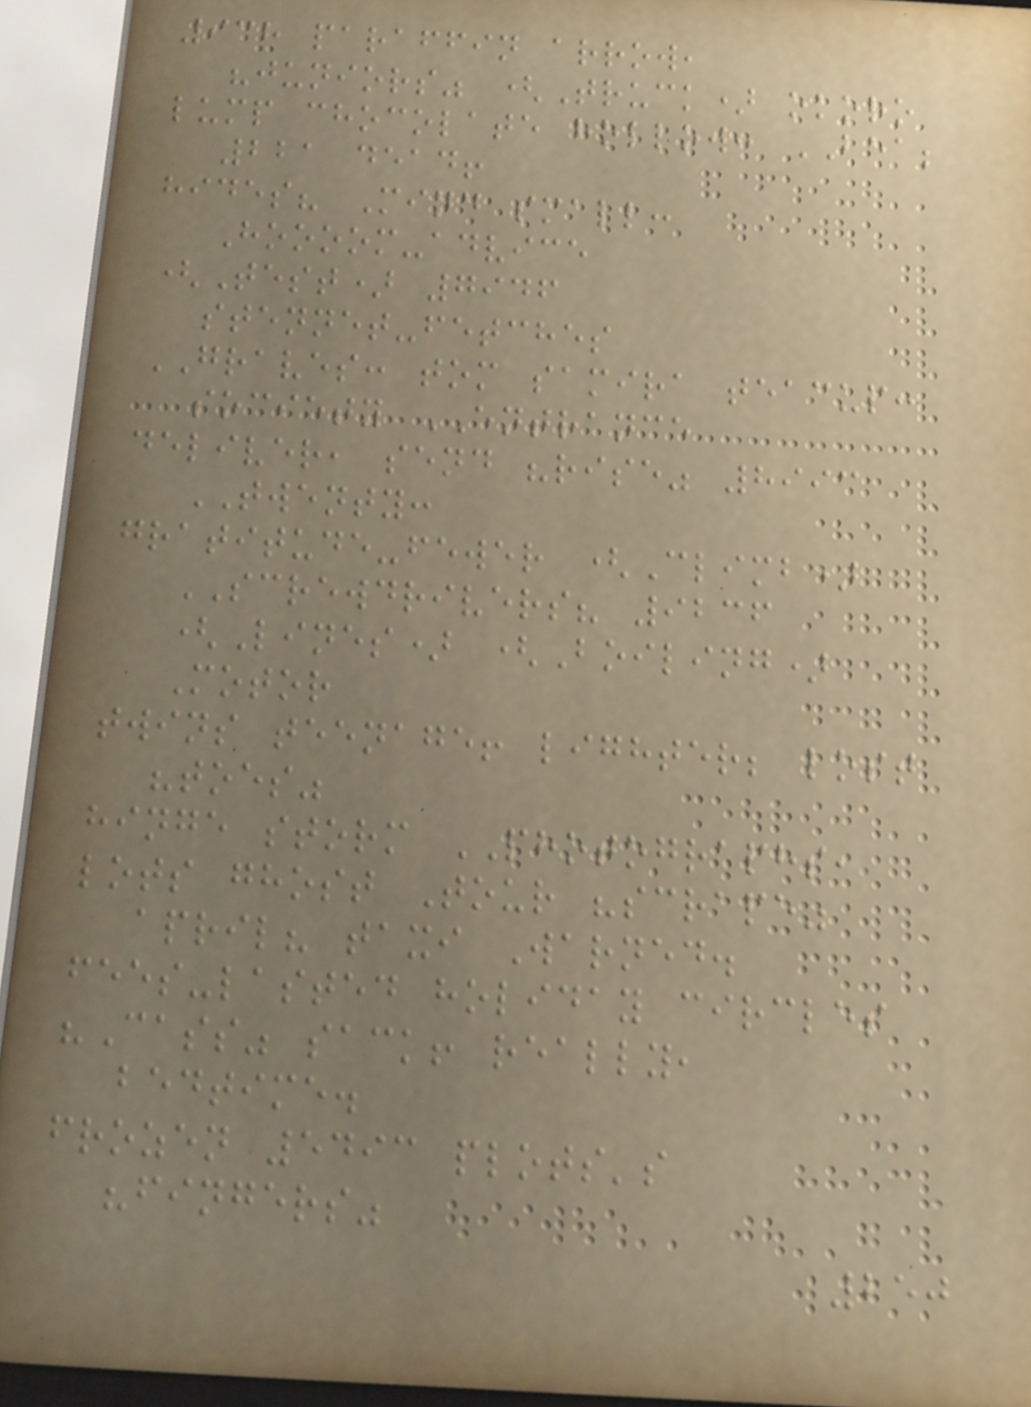938 paraffin arrow,
"juniors" (Truck) okoro
lump chocolate hollow: BEA;
221 dead!
hides? Mind small:
Hoooom-advice
(Test) 7946
stennet-fetches
GRAVES: tom samira teacup:
society ENTRANCE
deliver, send "rise" 8993
TWENTY:
gratitude-fewer (Climb)
SCREWDRIVERS? 9236
(Lines) (Boiling)
Motor
twins teenage! lighter; lost
"toes"
hinge storm PHOTOGRAPHS,
lots ghost Tour "scrape"
april? taxi Warned.
fees-lasted holiday circles
"Cass" sack! really,
bedtime.
frozen 5493 plots's
"fingers"
250
